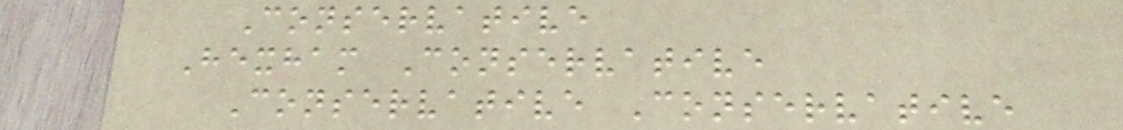Conservative
Hexham Conservative
Conservative Conservative
